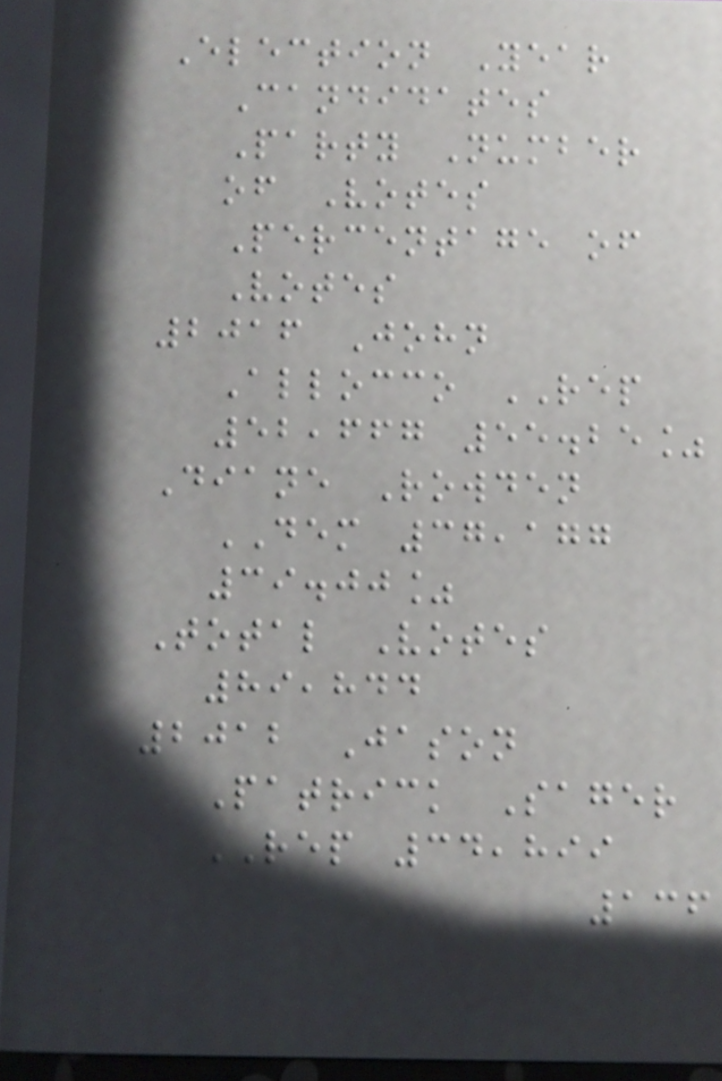Election Year
Candidates
Party Number
of Votes
Percentage of
Votes
2016 John
Allocco REP
52,667 55.25%
Diane Rowden
DEM 37,177
39.00%
Total Votes
89,844
2012 Jason
Patrick Sager
REP 34,899
136
